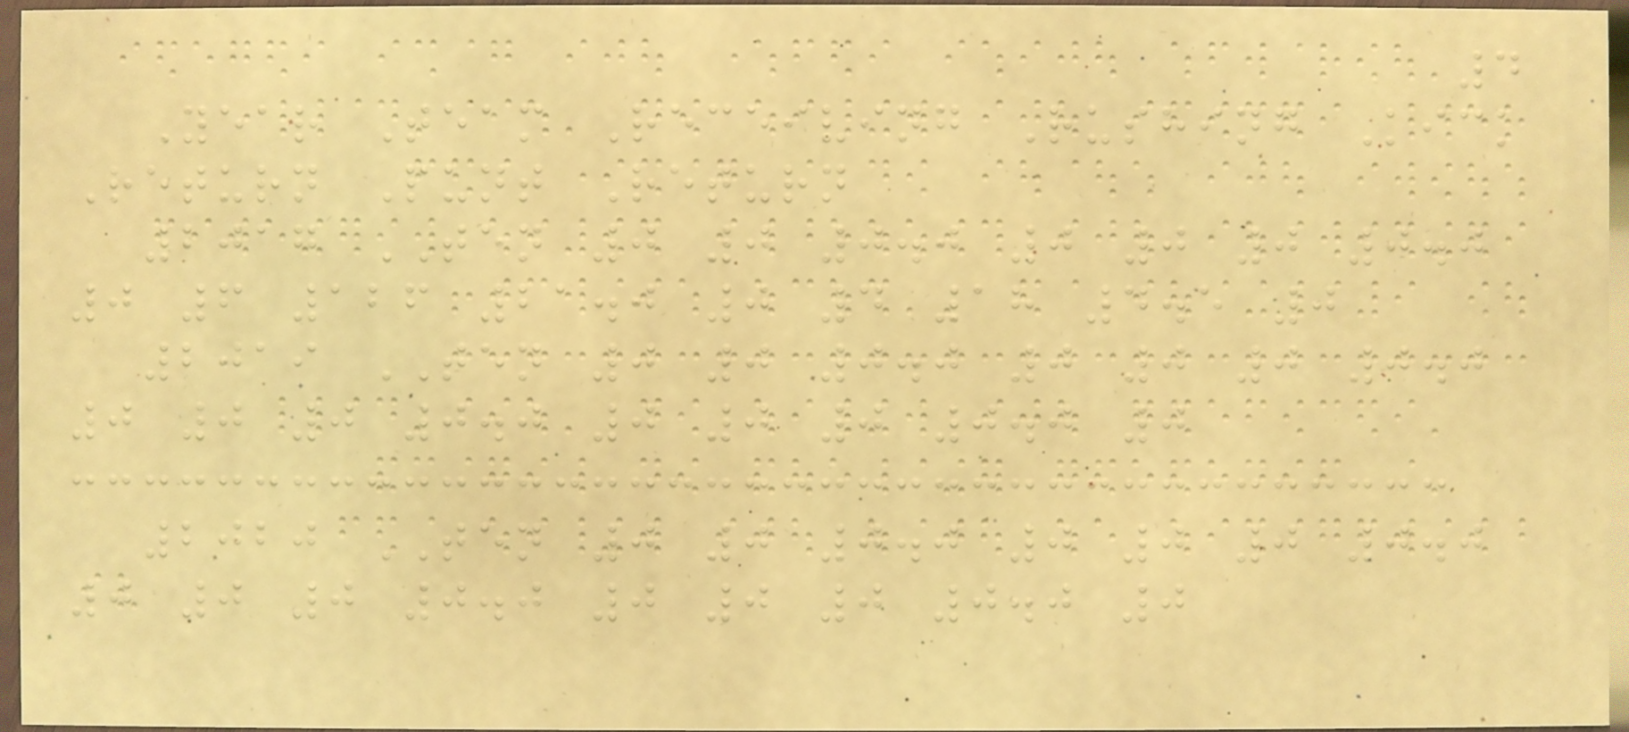4
Year Team Receiving Rushing Kick
Return Punt Return
2017 TEN 0 0 0.0 0 0 0 0.0
0 6 126 21.0 0 4 18 4.5 0
2019 TEN 0 0 0.0 0 0 0 0.0
0 0 0 0.0 0 0 0 0.0 0
2020 TEN 0 0 0.0 0 0 0 0.0
0 0 0 0.0 0 0 0 0.0 0
